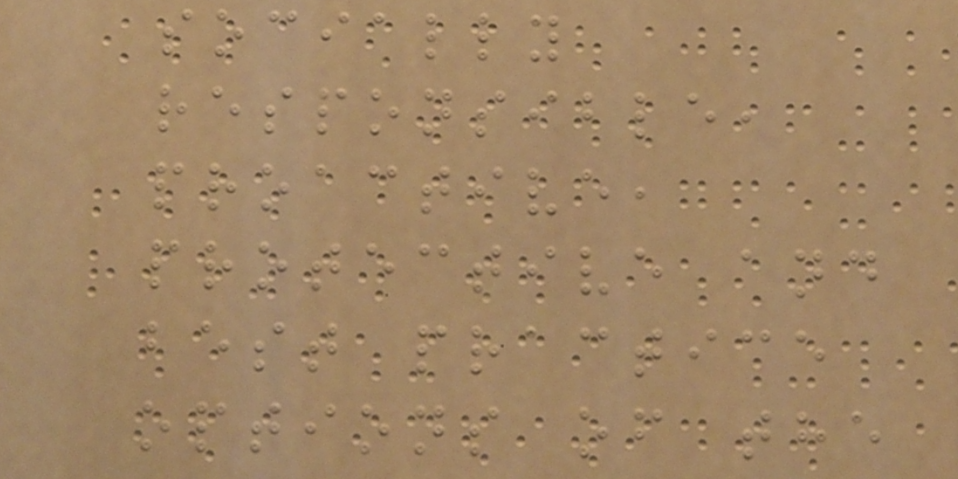socially
responsible,
proactive,
protective and
best practice
options of the
